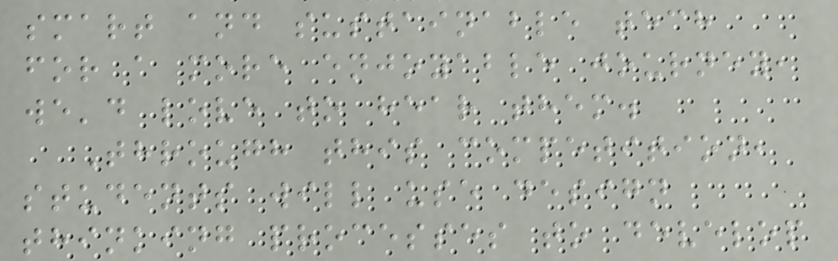smart and sustainable tech
for a more enjoyable journey,
we'd love to hear them.
Through this competition,
students will use design
thinking processes to develop
